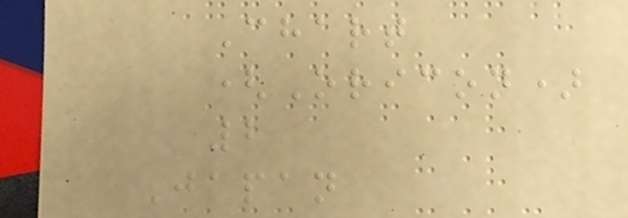Chart
(Oricon)
2
Japan
